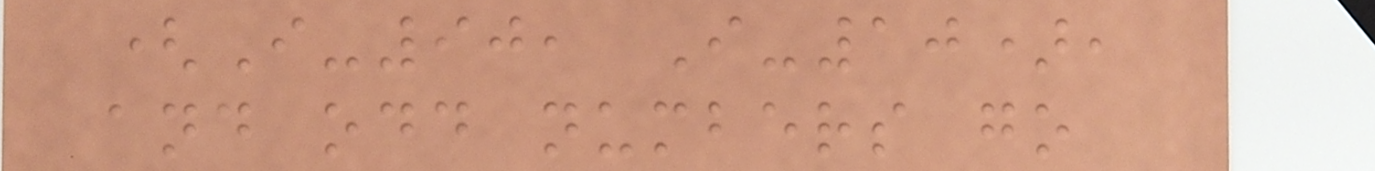(I-90, I-10),
and odd numbers go
